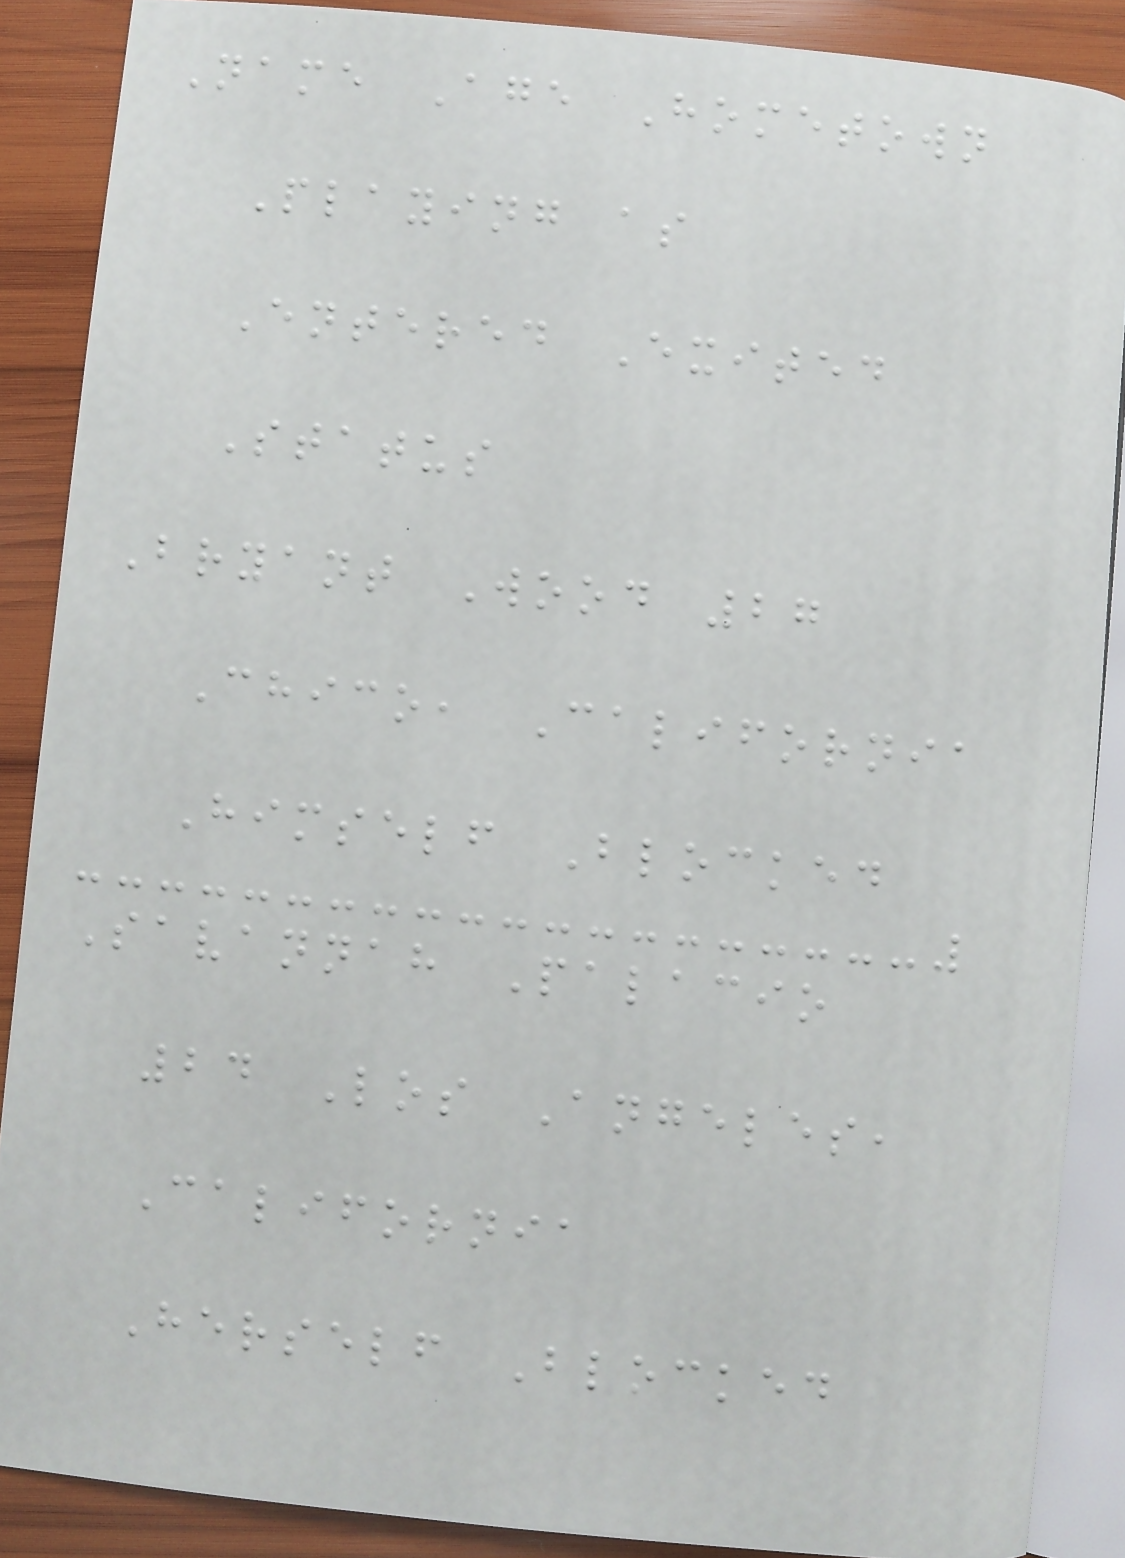Name Age Hometown
Playing as
Entered Exited
Status
Bryant Wood 27
Chico, California
Himself Blocked
Savannah Palacio
24 Los Angeles,
California
Herself Blocked
